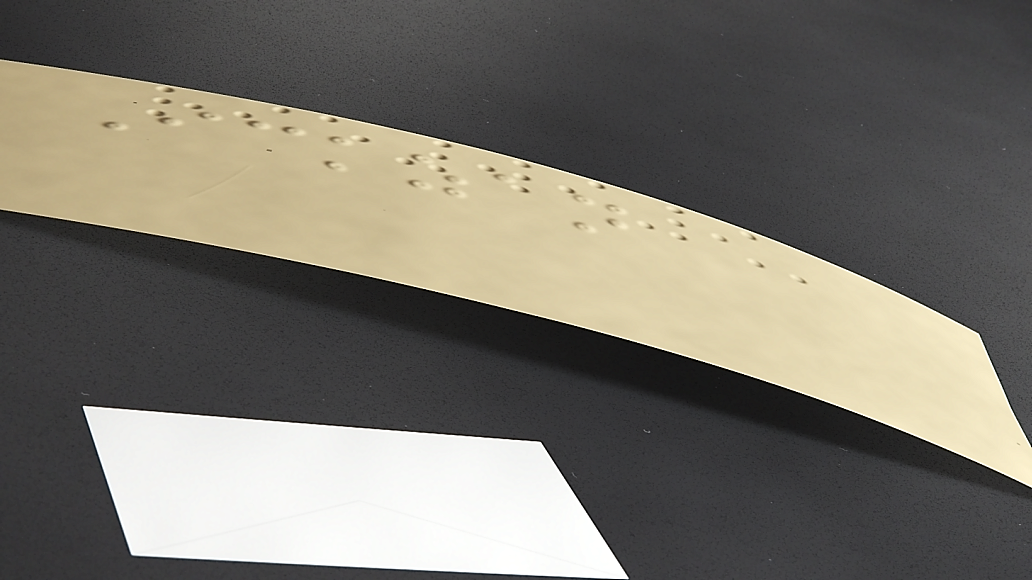Ickzan
